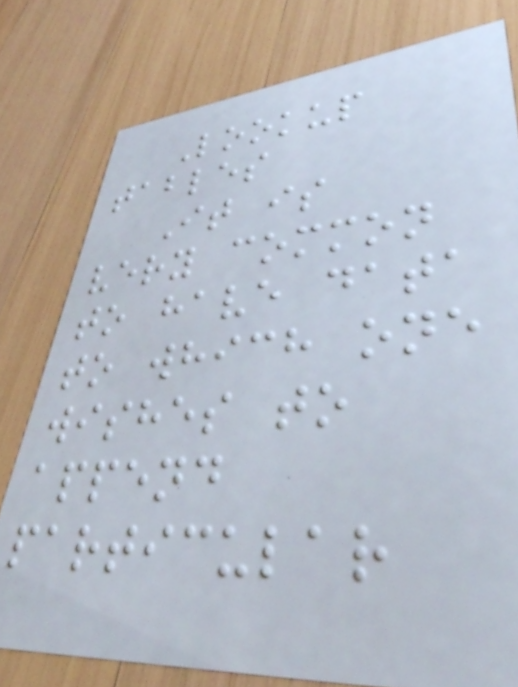Lookup
tables
It is
very common
to have data
to which one
wishes to
append
particular
